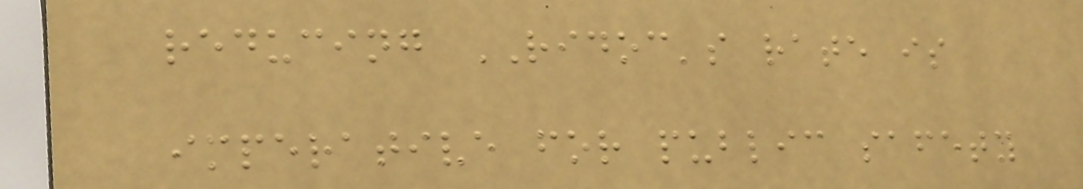reducing RIDOC's rate is
imperative for public safety
